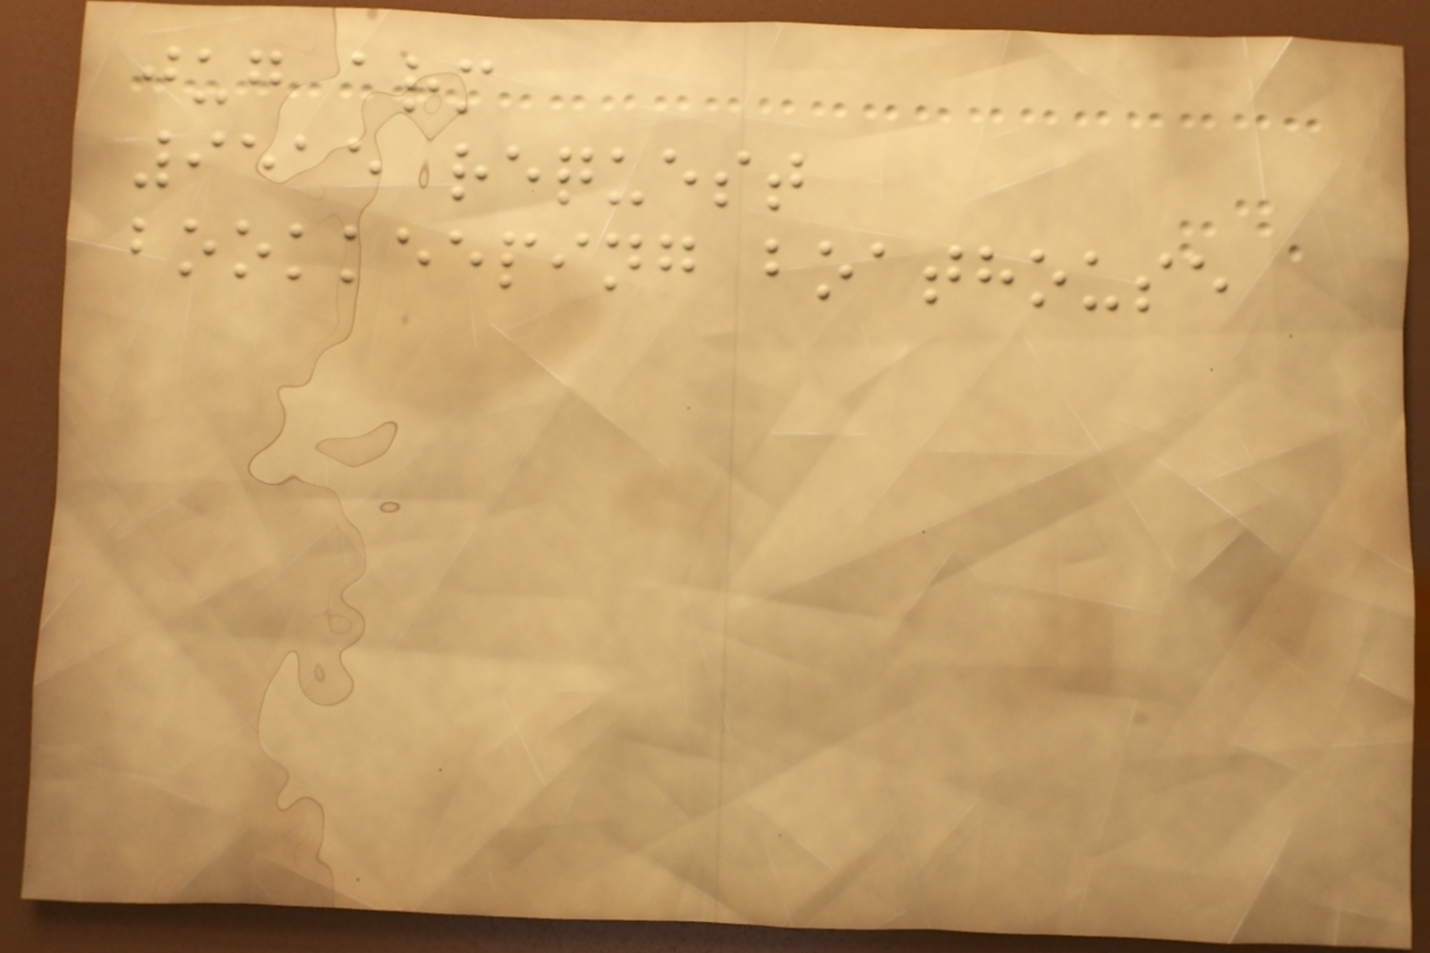jug arm
9515 request
bookkeeping boathouse
